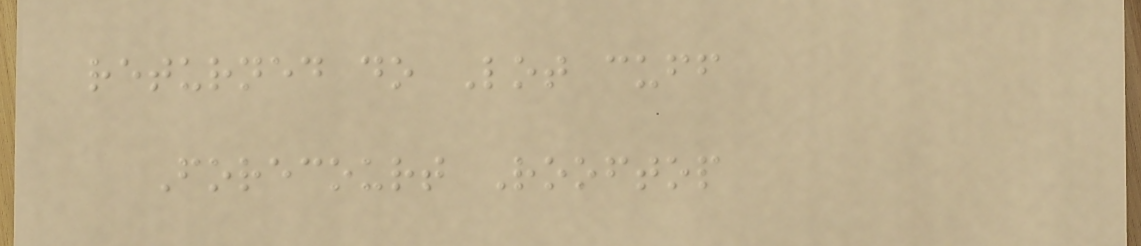returned do Lot cuff
Forecourt Rooftop
